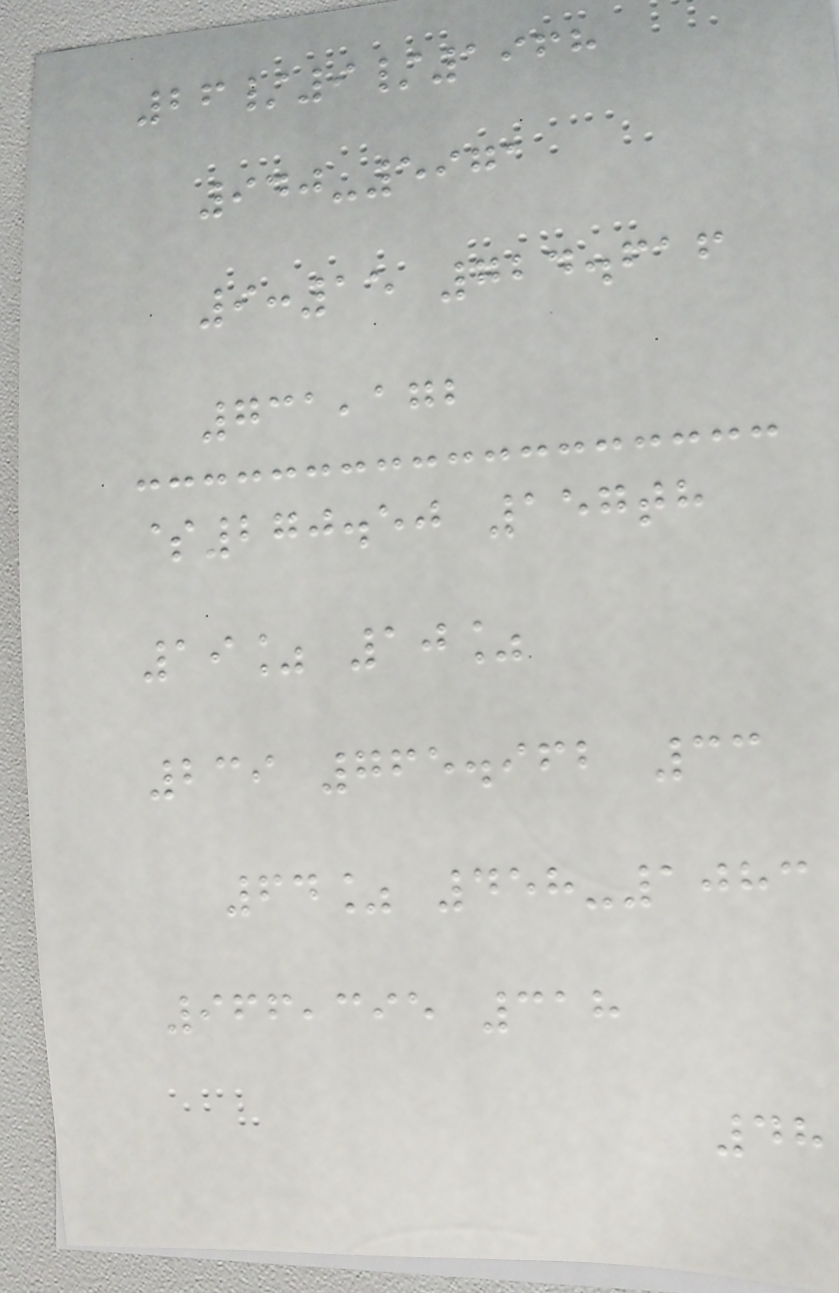26/9/1968
940-5971
9:15 724.616
731,172
$270.50 157th
19% 10%
239 765.962 33
64% 458-1083
966,395 318
48
